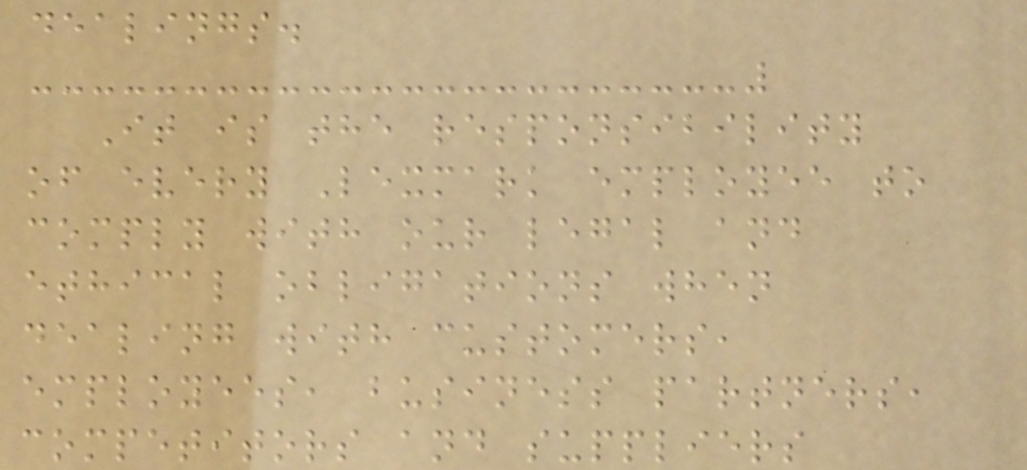dealings.
It is the responsibility
of every Lexmark employee to
comply with our legal and
ethical obligations when
dealing with customers,
employees, business partners,
competitors and suppliers
